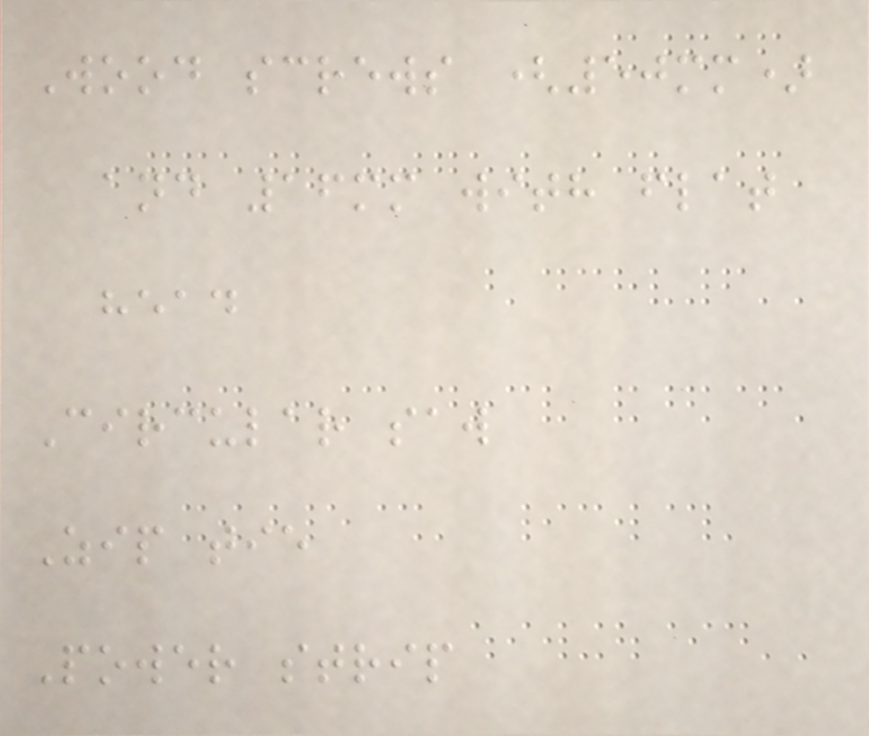Wood screws (50mm)
and 16mm with flat
head
Circular saw
Zip tie
Power strip
